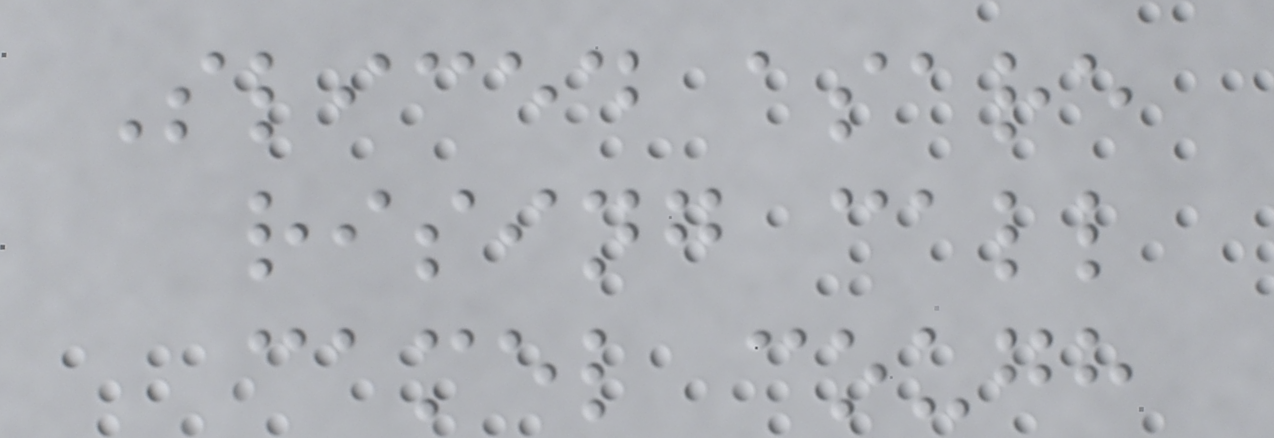Sliced asare
rising call
camel cough
